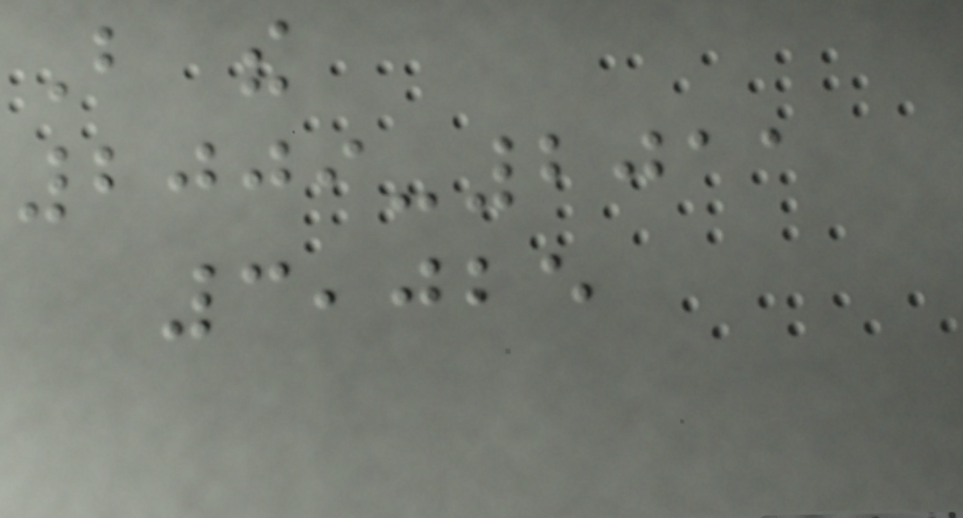But the
2009-2011
3,025
